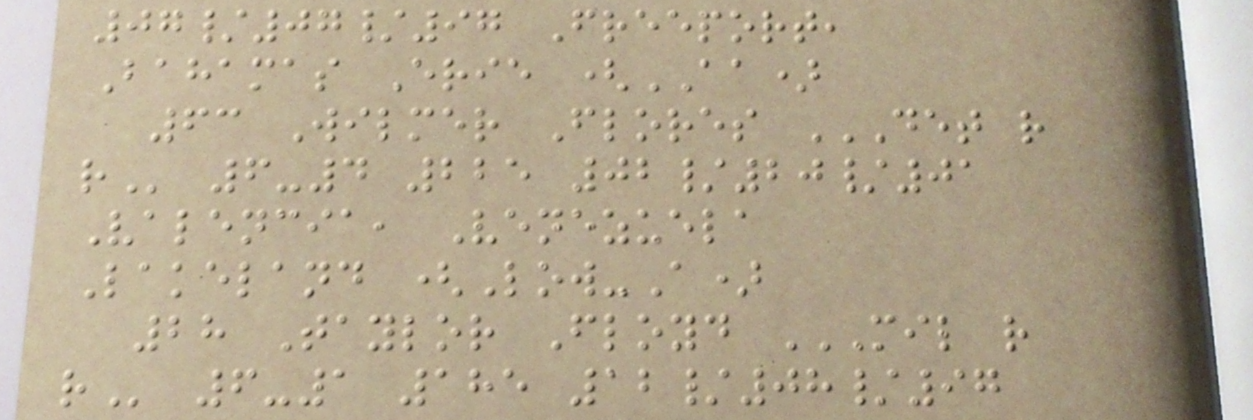07/07/97 Freeport,
Bahamas Erie (AA)
63 Wilmer Flores DET R
R 6-4 225 02/20/01
Valencia, Venezuela
Lakeland (Low-A)
28 Taylor Floyd MIL R
R 6-1 185 12/08/97
